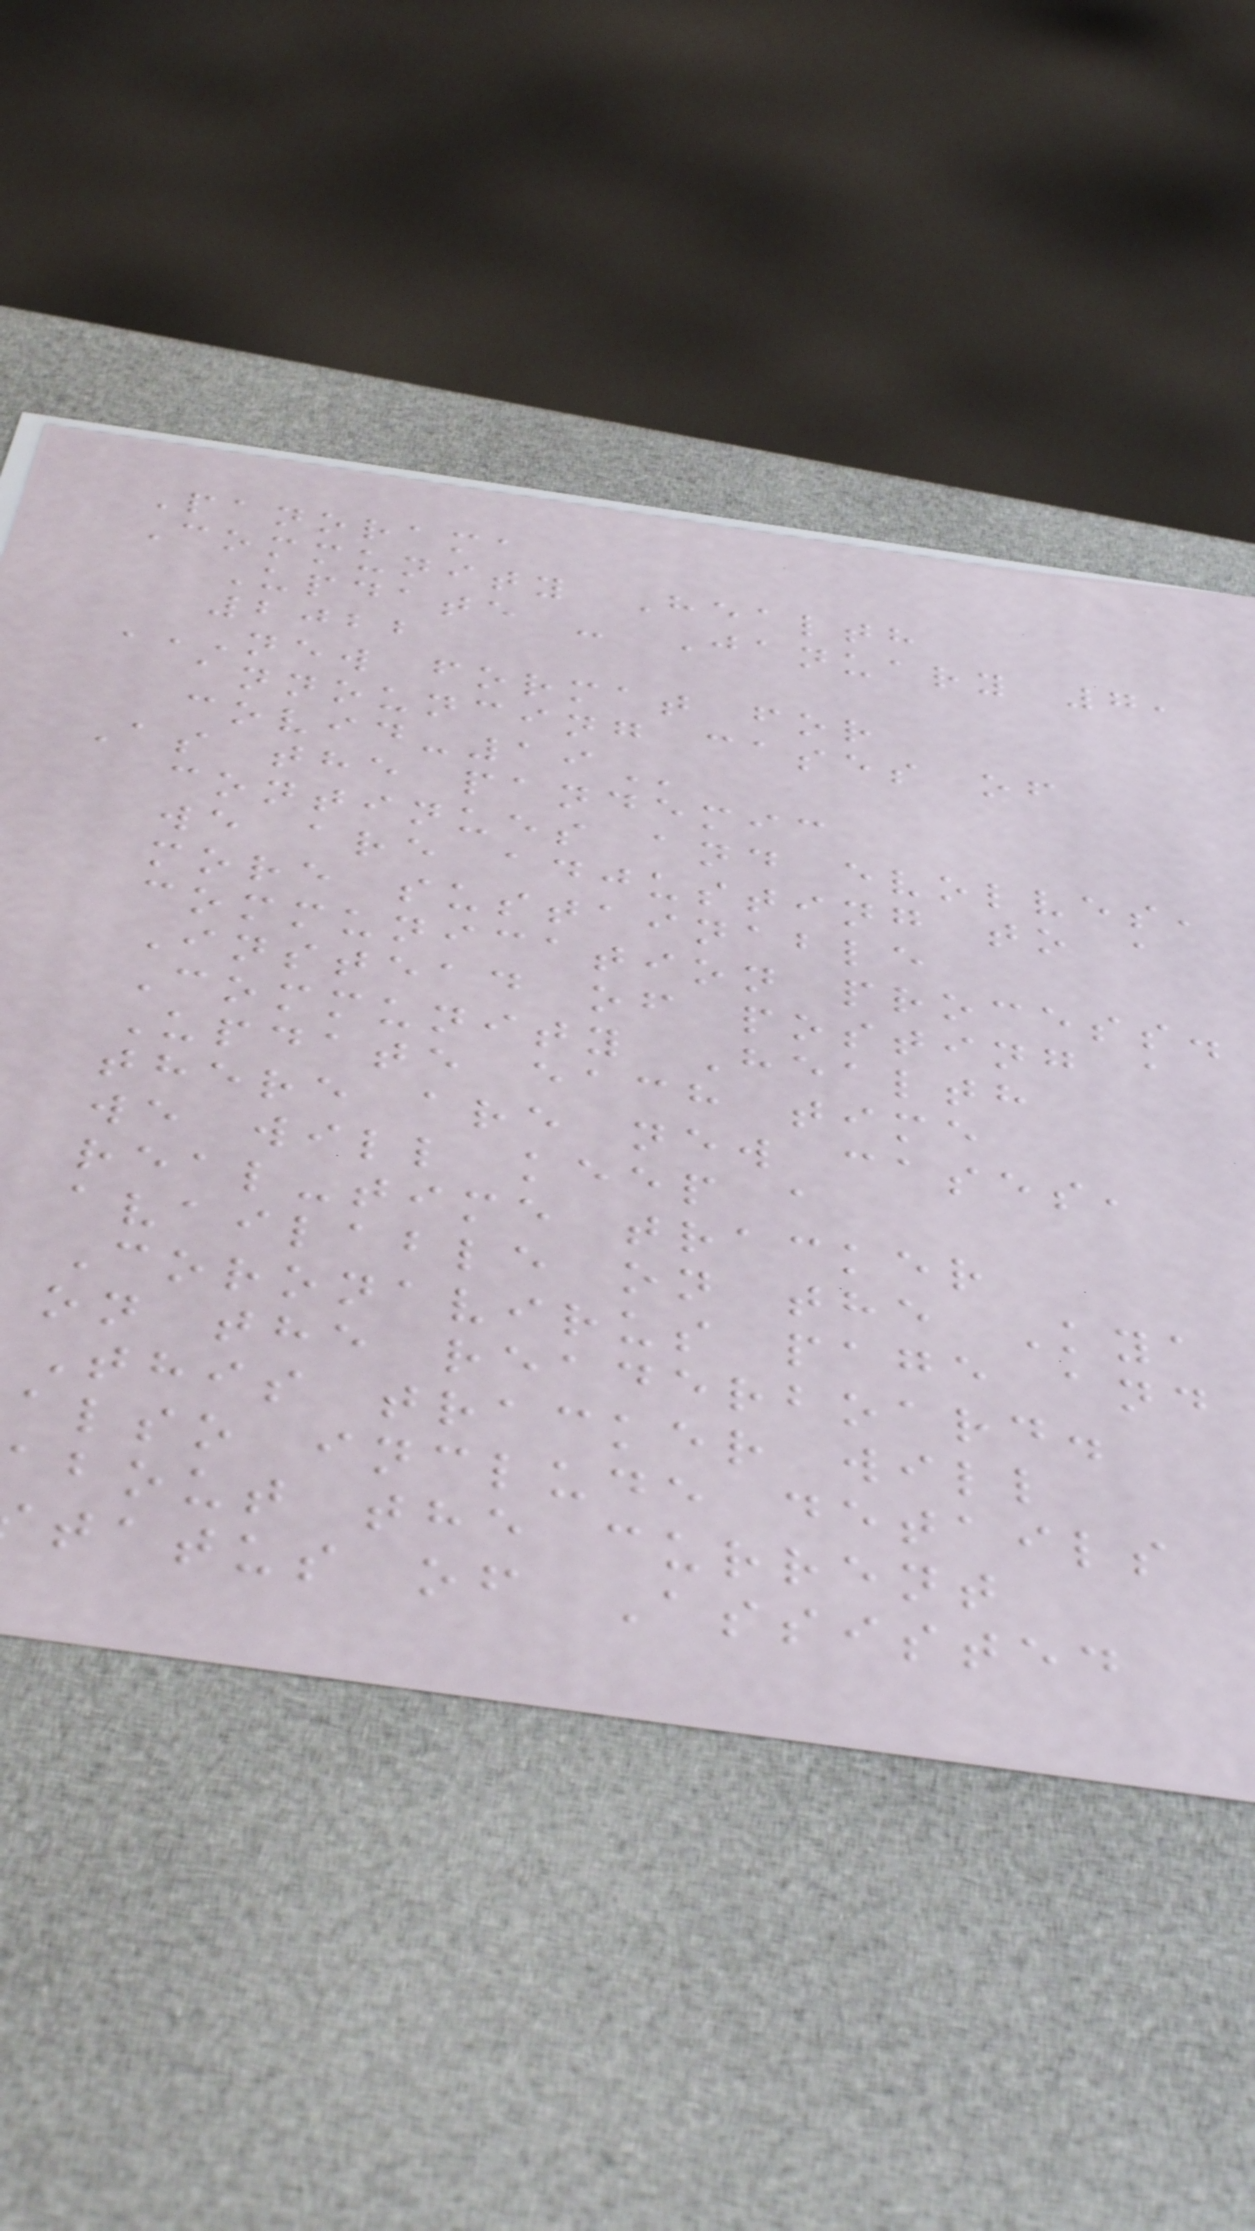Panorama
Community Health
Update - January 7,
2022
NEW FORMAT FOR
announcing cases of
As the pandemic
continues and evolves,
we are adjusting to a
more sustainable
communication process.
Instead of posting a
Community Health
Update each time
there are new cases,
we will keep a
real-time tracker
available on the Kya
Coronavirus page and
on the readerboard.
This tracker will
also include details
about the current
tatus of Assisted
